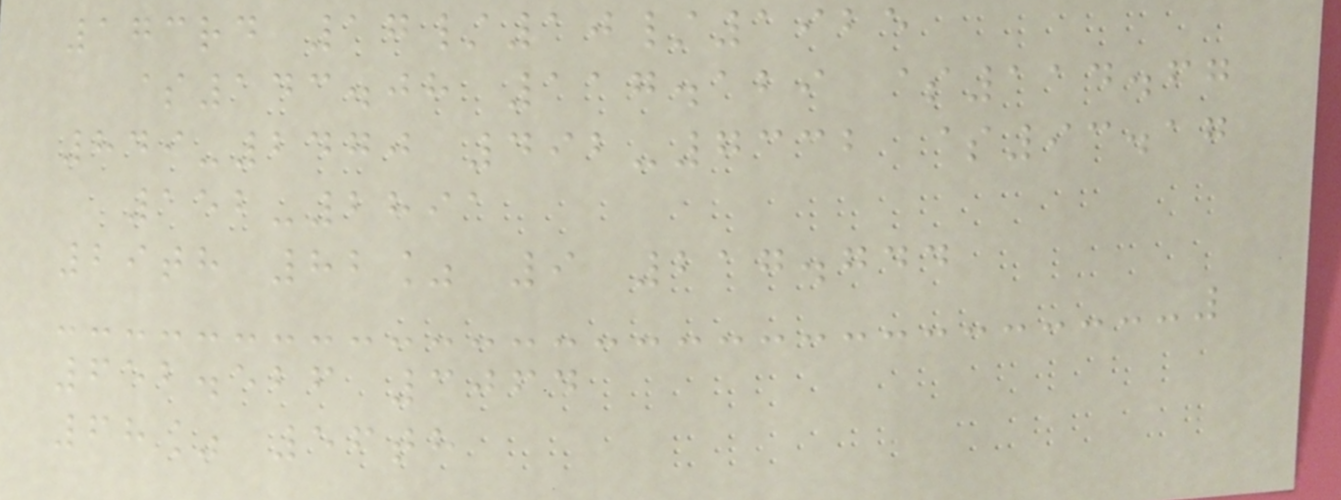173rd 17/10/1925
$143.08 117.129 $114.67
849-2470 492-7332 $93.17
152-2891
29th 82% 9 217.744
652.526 3064
68% 56th
